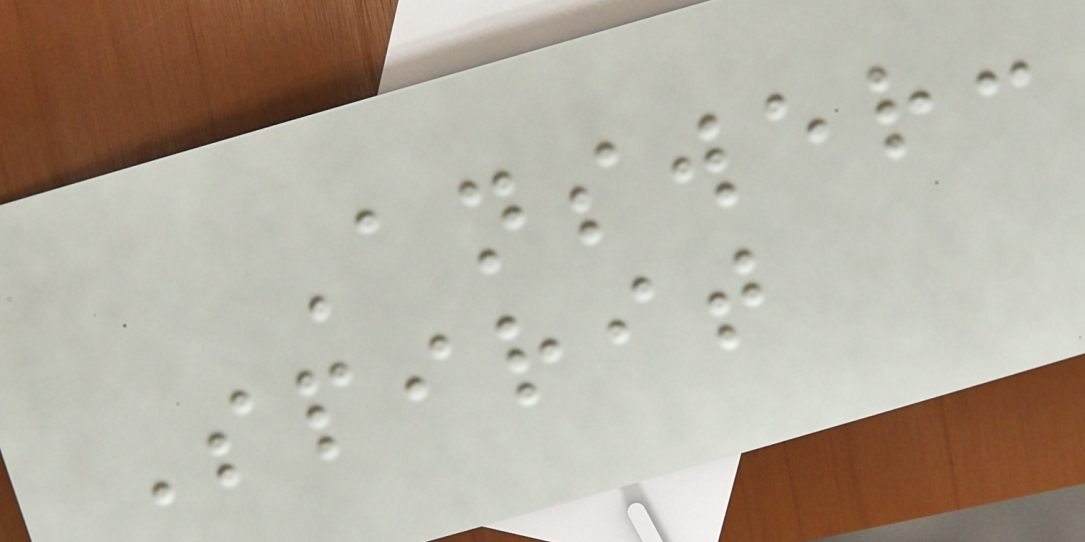Answer:
Spirit
